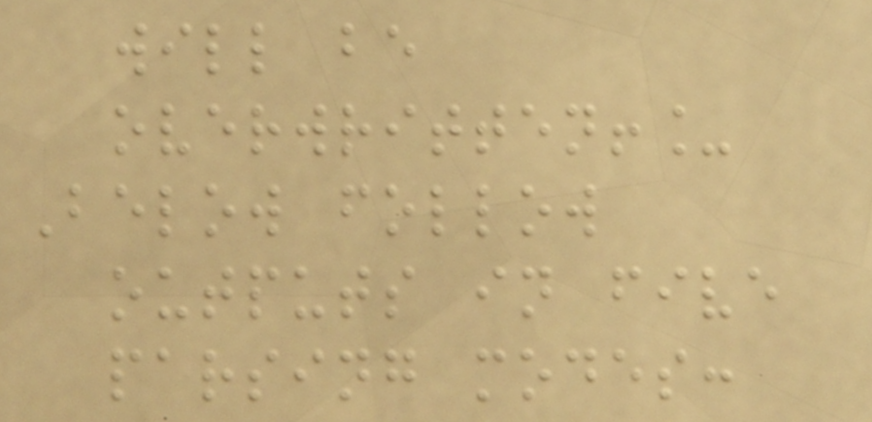will be
overwritten!_
Below follow
outputs in five
parsing modes:
